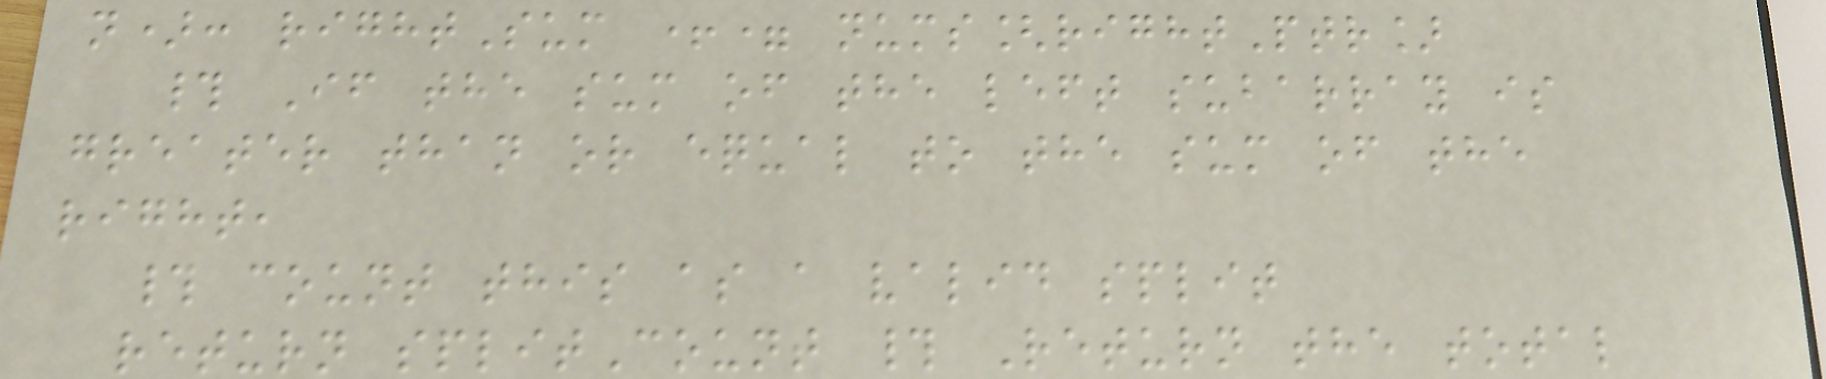n): rightSum += nums[rightPtr]
# If the sum of the left subarray is
greater than or equal to the sum of the
right,
# count this as a valid split
return splitCount # Return the total
